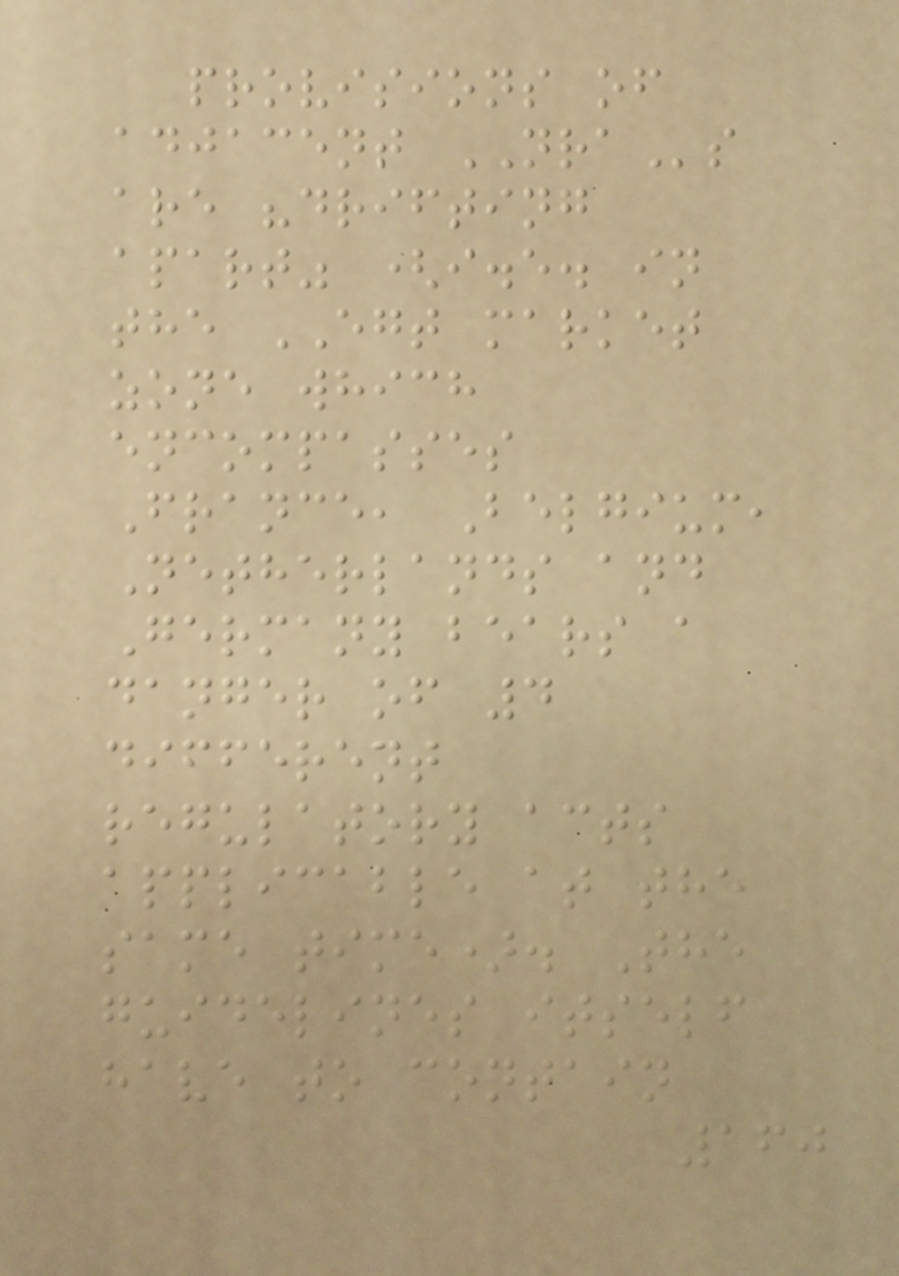provisions of
adjacent NRAs
are "drifting
apart" (i.e. in
the EGT market
zone which
encompasses
France, Belgium,
Netherlands and
Germany bears a
danger of 4
different
regulatory acts
applicable at the
same time). The
guidelines itself
have to contain
160
